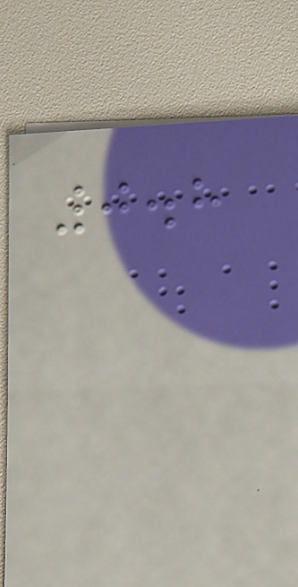0.8
